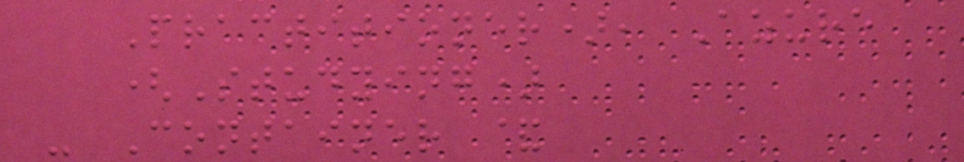Practitioner), Azure
(Studying)
- Container &
